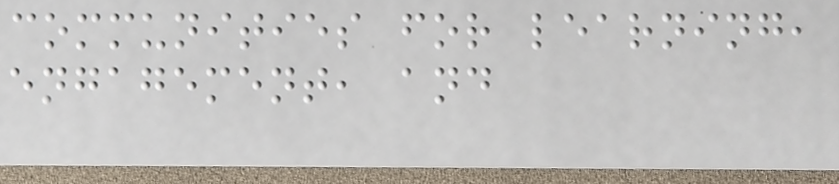communities for learning,
engagement, and
